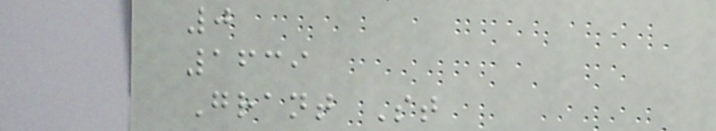0
1639
Grant St
